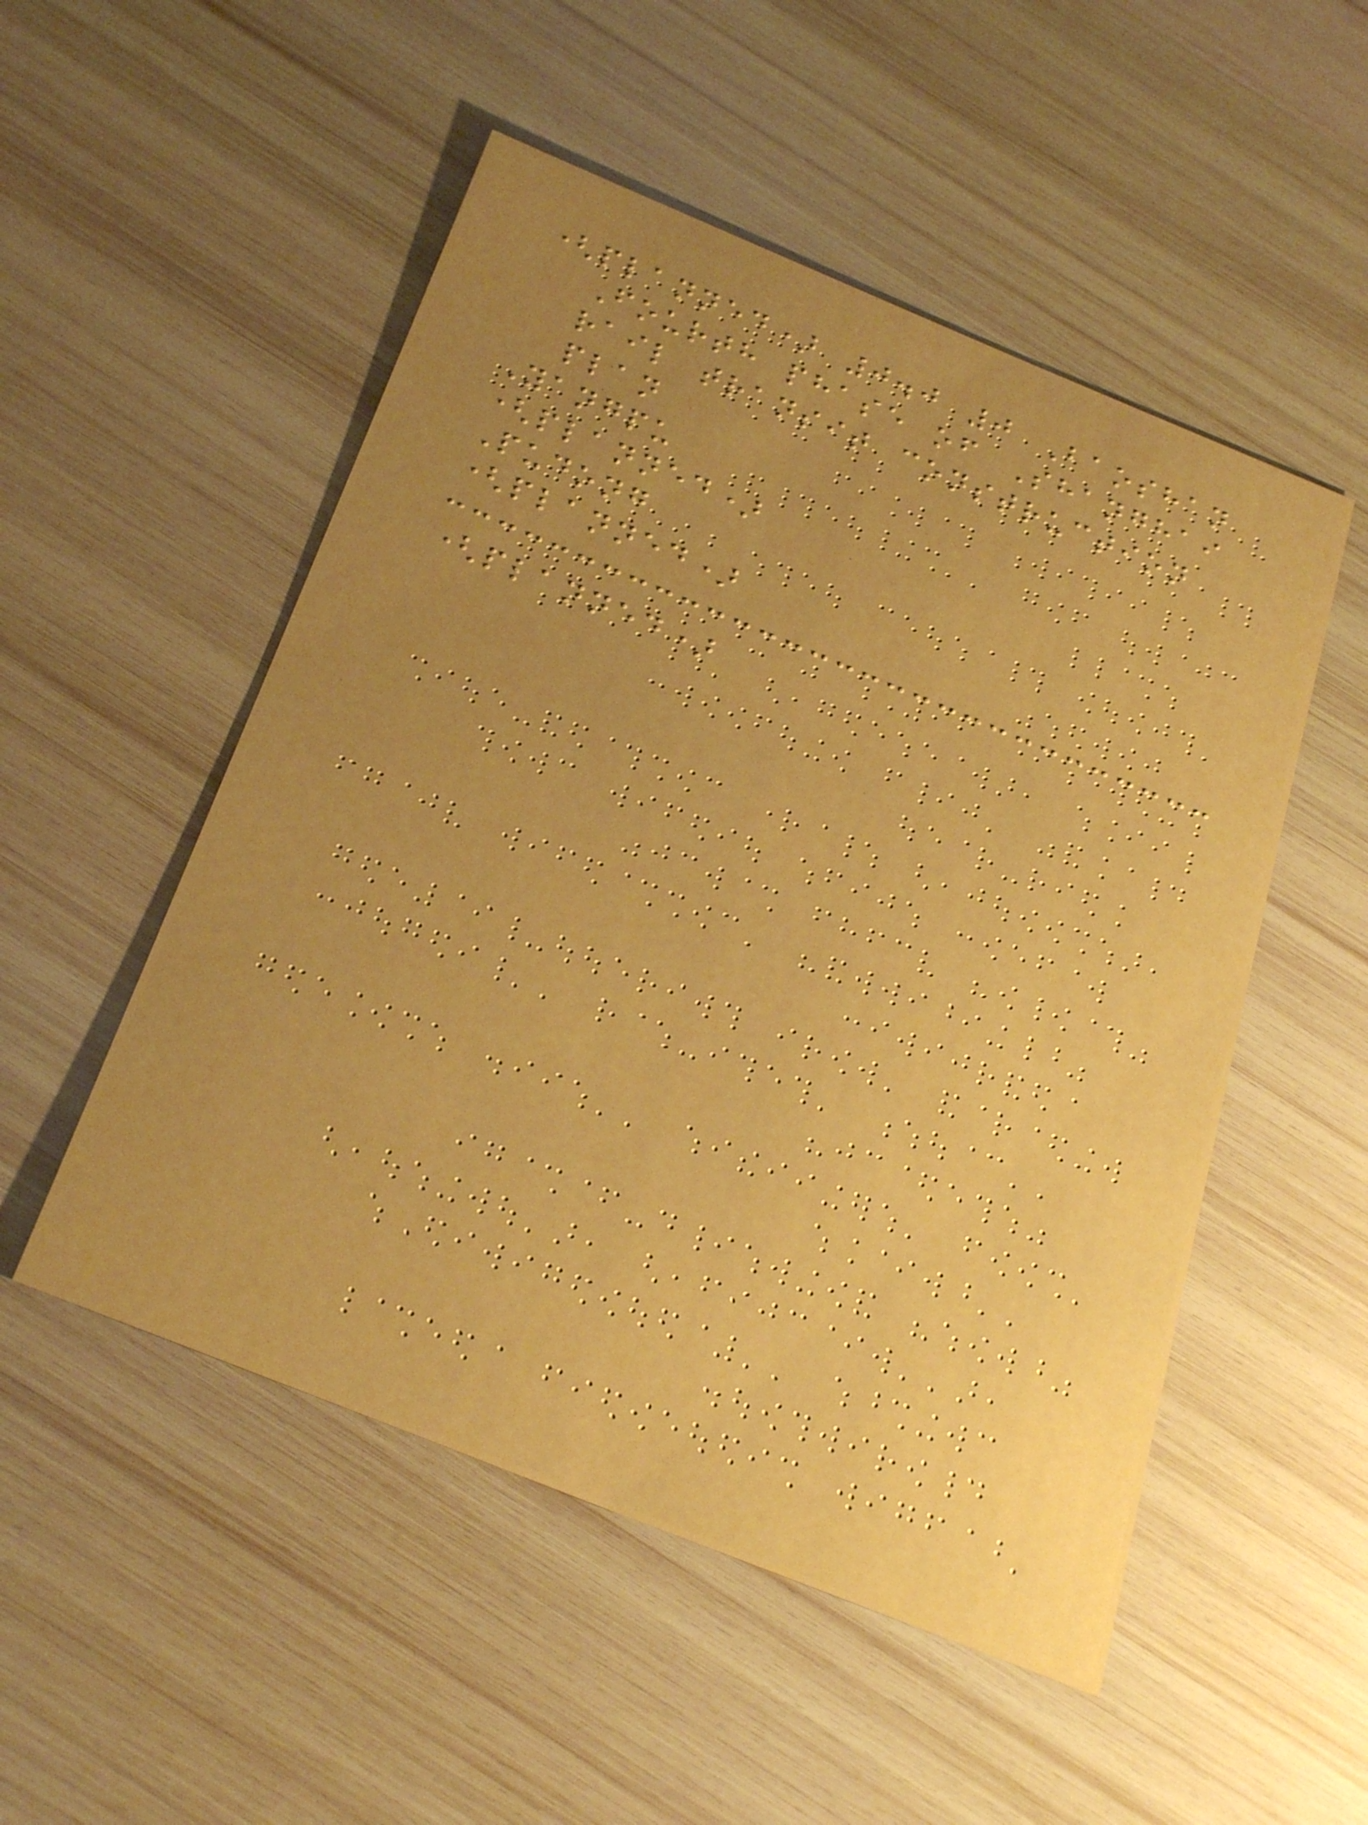(planned) 0.0 0 Baoshan
Fourth phase of Shanghai
rail transit construction
plan
Yangpu
(planned)
Pudong
(planned)
(planned)
